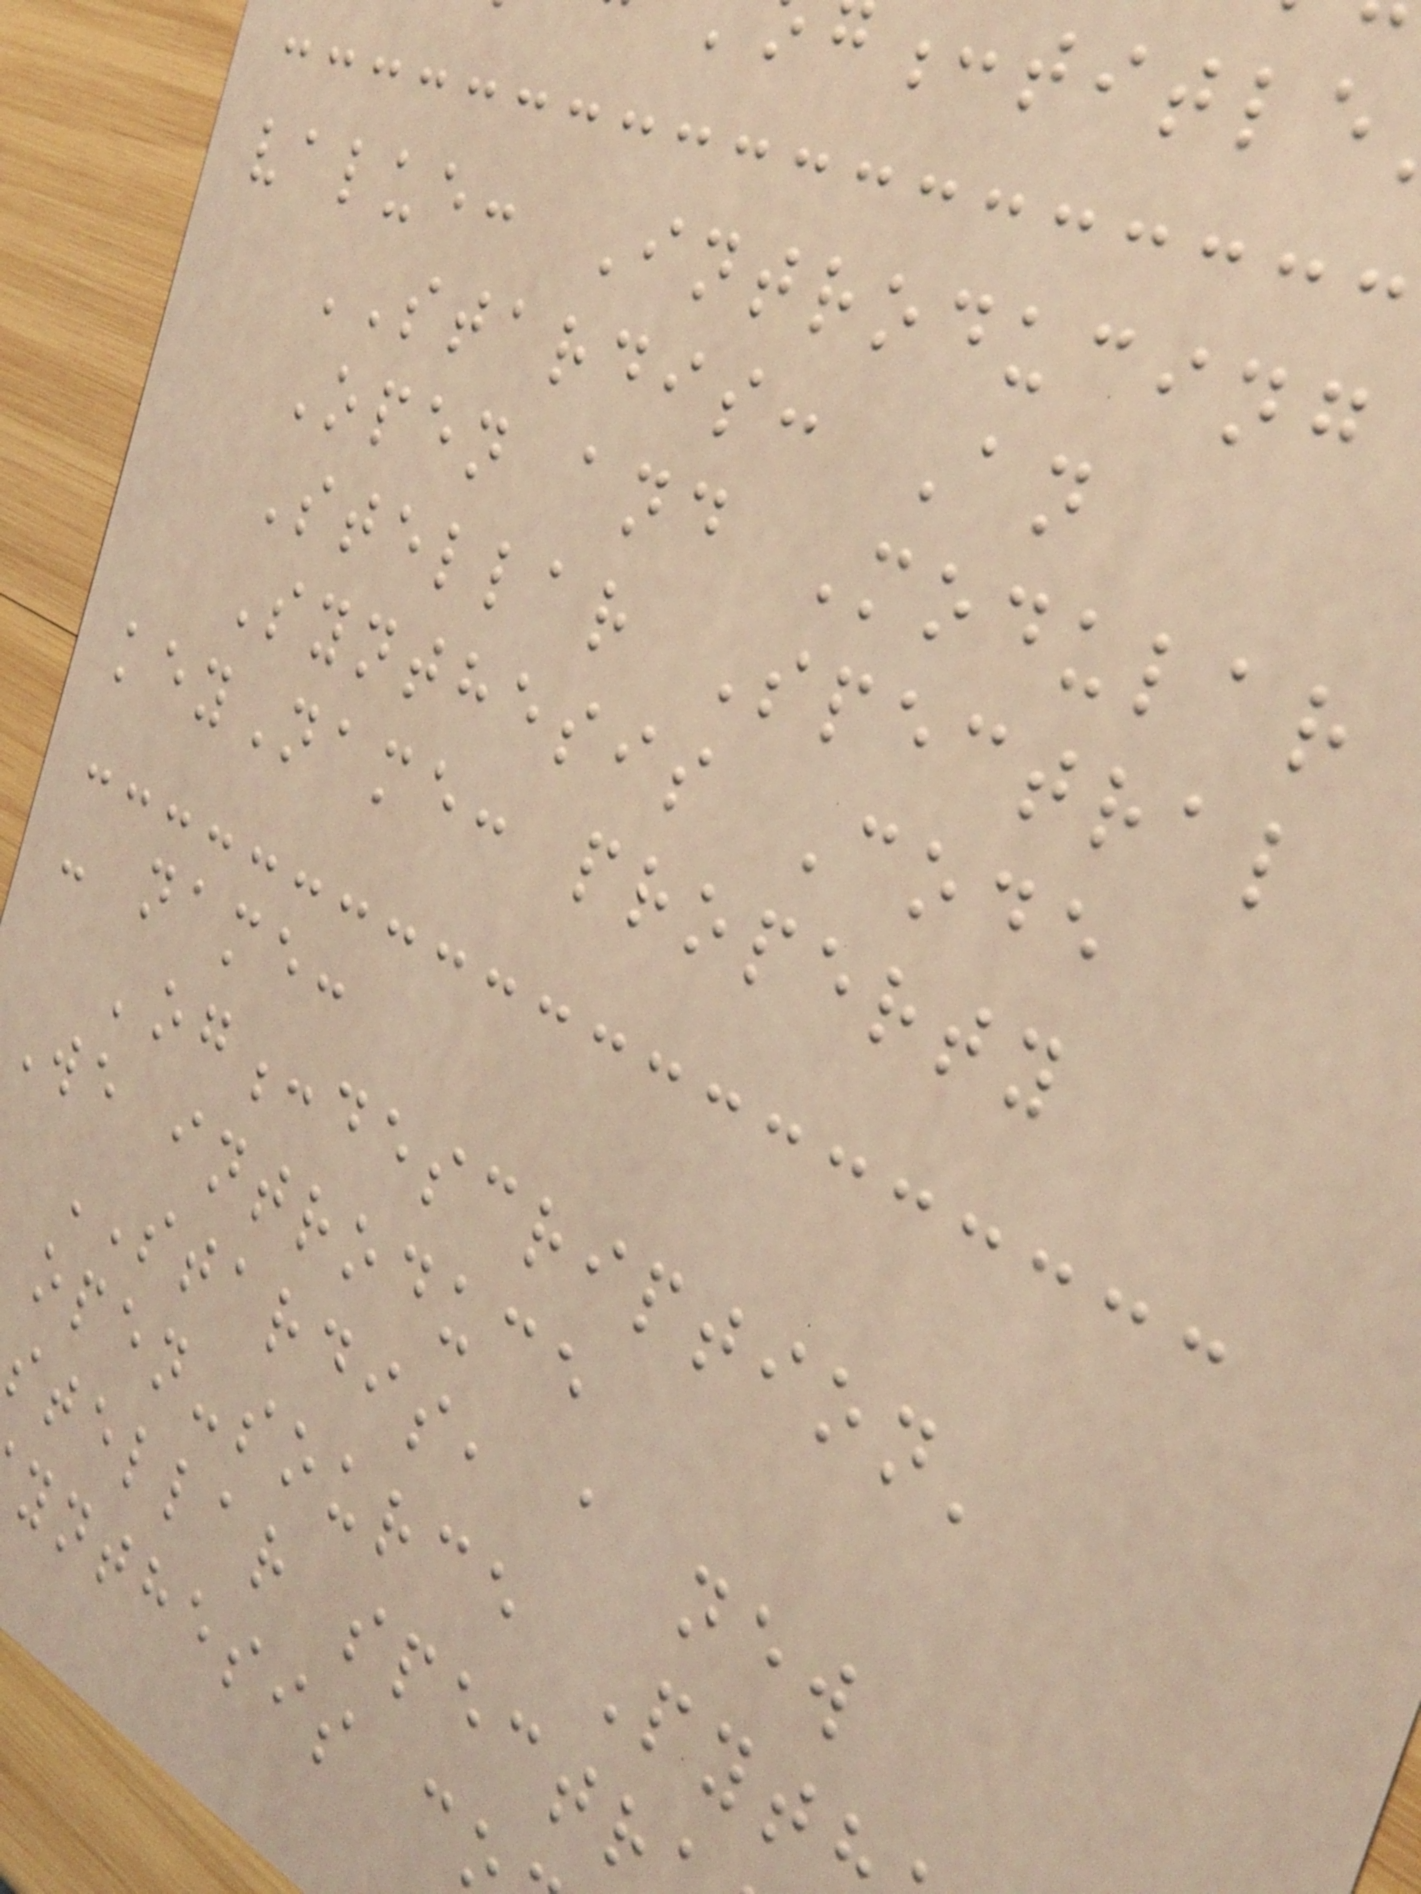value: Introducing
STARDIS: An
Open and Modular
Stellar Spectral
Synthesis Code
keyName: property
- name:
'og:description'
We introduce
STARDIS, a new
open-source Pyt
stellar spectr
ynthesis c
